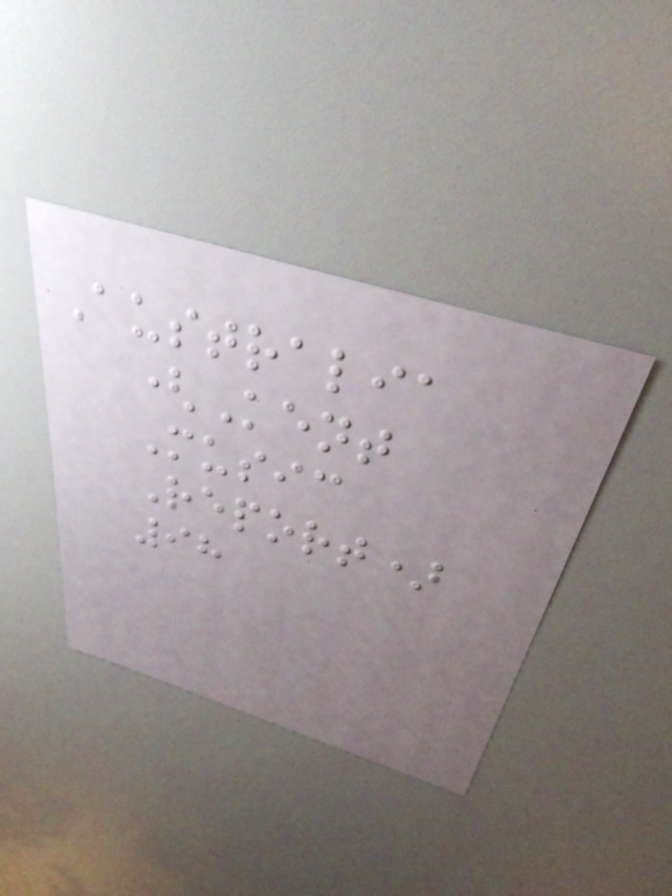Australia
(Kent
Music
Report)
98
